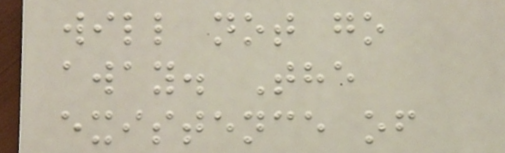will not go
away. The
existence of
